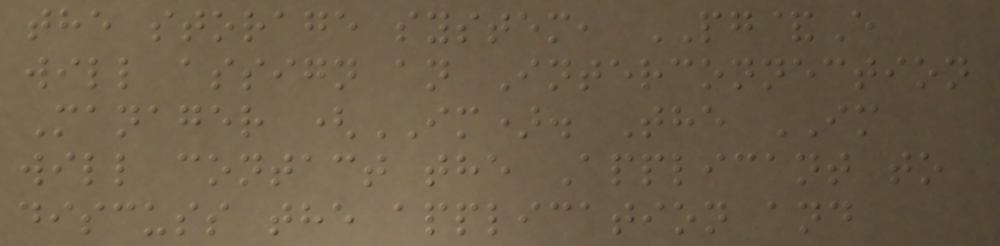the storage system, PG&E
will assign an Interconnection
Manager (IM). The IM
will contact the Applicant to
discuss the application and
